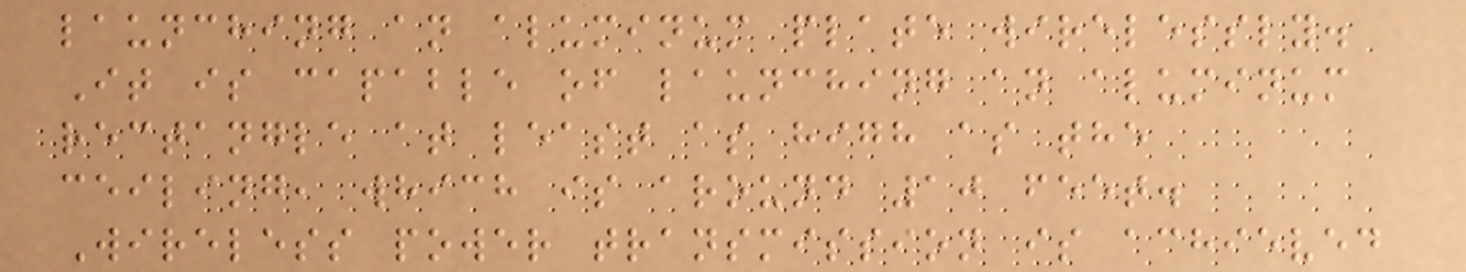launching an aluminum plate wirelessly.
It is capable of launching an aluminum
rectangle at least as high as the
ceiling, which is around 10 feet.
Wireless power transmission is achieved
